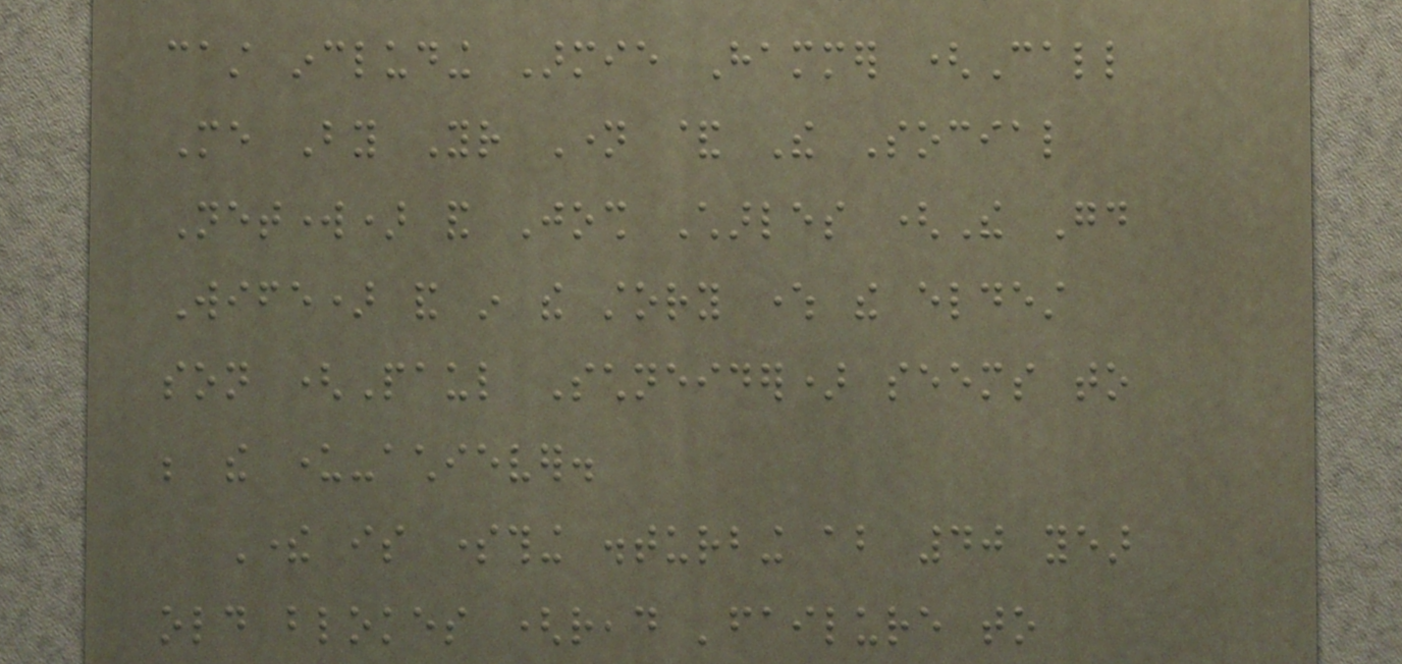cast including Armie Hammer (Call
Me By Your Name & The Social
Network) and Josh Charles (The Good
Wife) and in the story where the eldest
son (Paul Schneider) seems to
be the under-achiever.
There is something disturbing about 40 year
old blokes (read 'failure to
